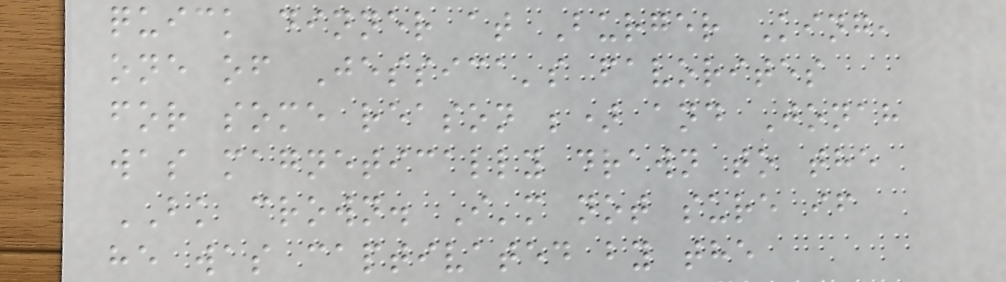quick dinner at Burger King,
one of Jessica's favorites
for some reason ;) and Jonah
was magnetically drawn to the
BK crown. I'm not sure if
he was captivated by the
